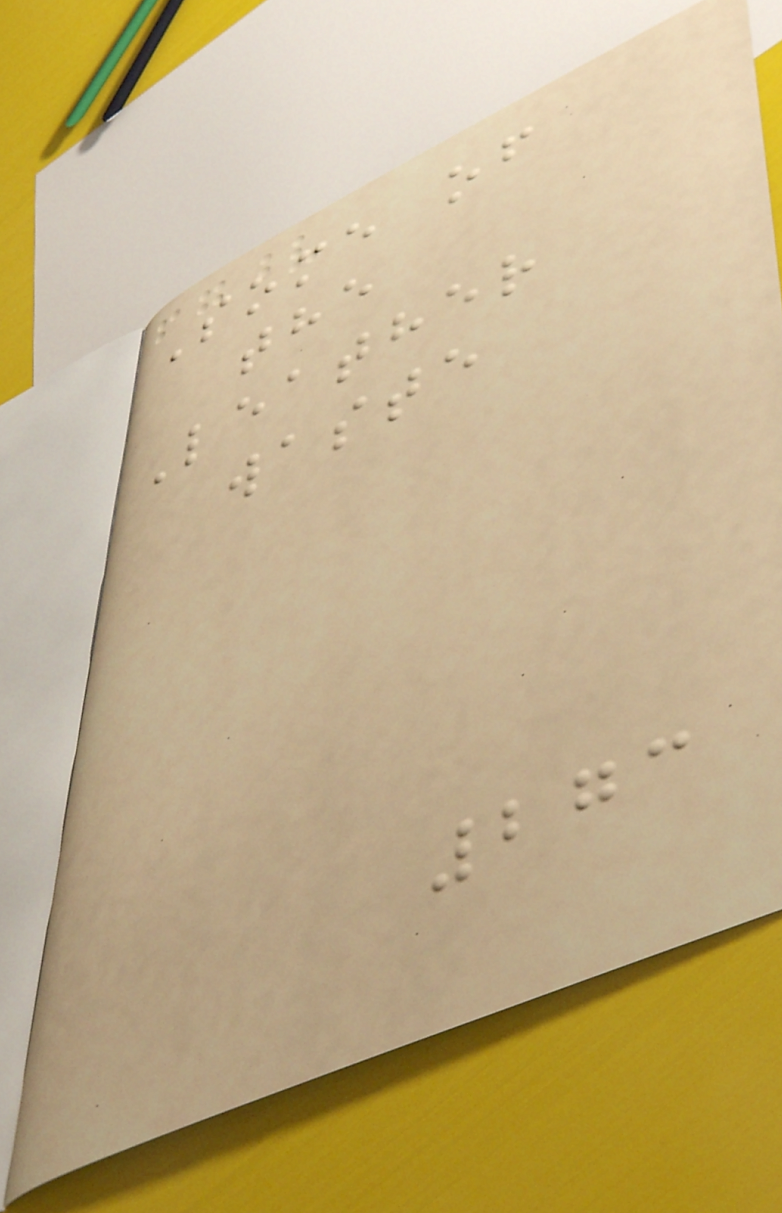Some of
the
Leather
waste
273
